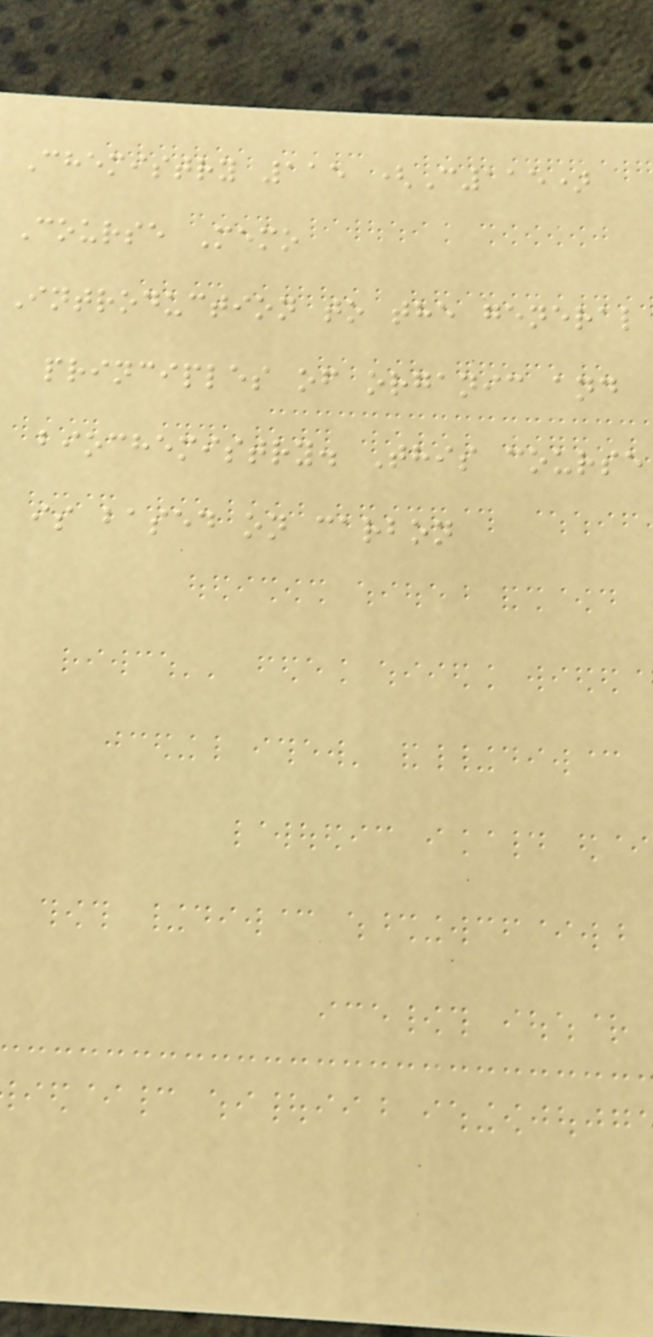Chemistry 115 (C115)
Course Memo
Introduction to the general
principles of organic and
biochemistry. This course
is based on carbon
